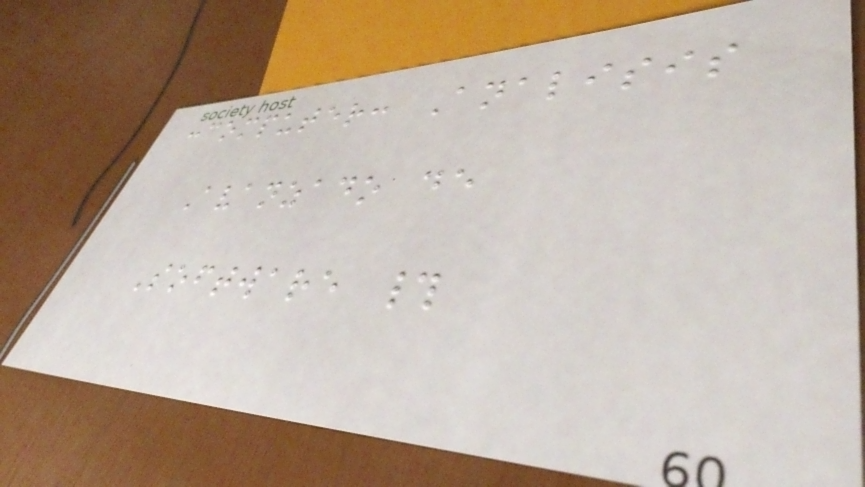:computer: Analisis
Avanzado de
Software #
